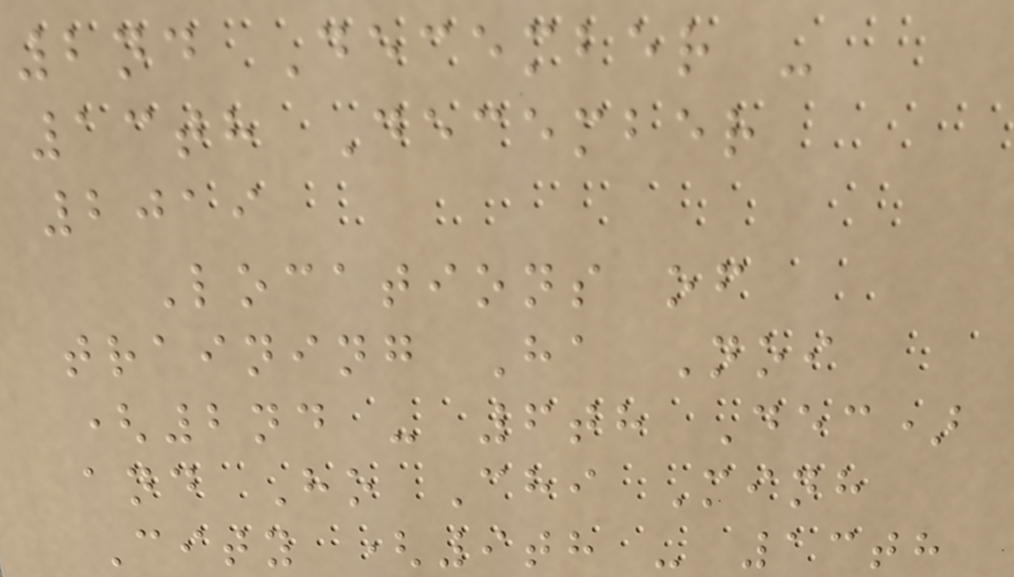2nd December -
13th December
2019
Locations of
training Ha Noi
(2nd - 6th Dec)
and Ho Chi Minh
City (9th - 13th
